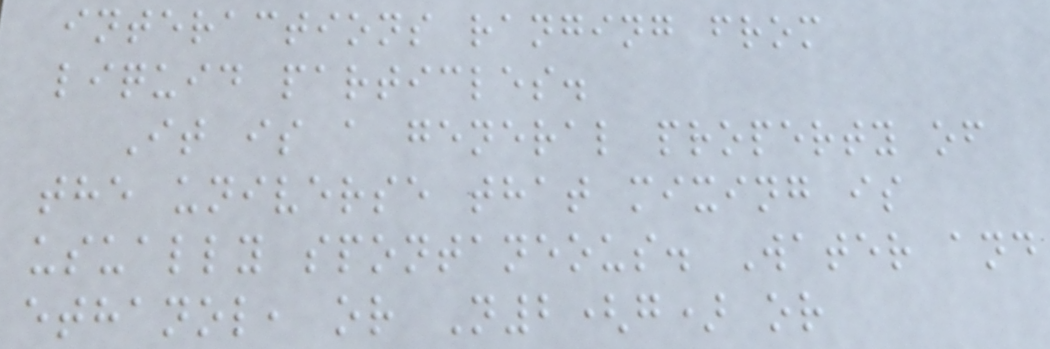interactions ranging from
liquid particles.
It is a general property of
the universe that mixing is
usually spontaneous. Water and
ethanol, or N2(g) or
